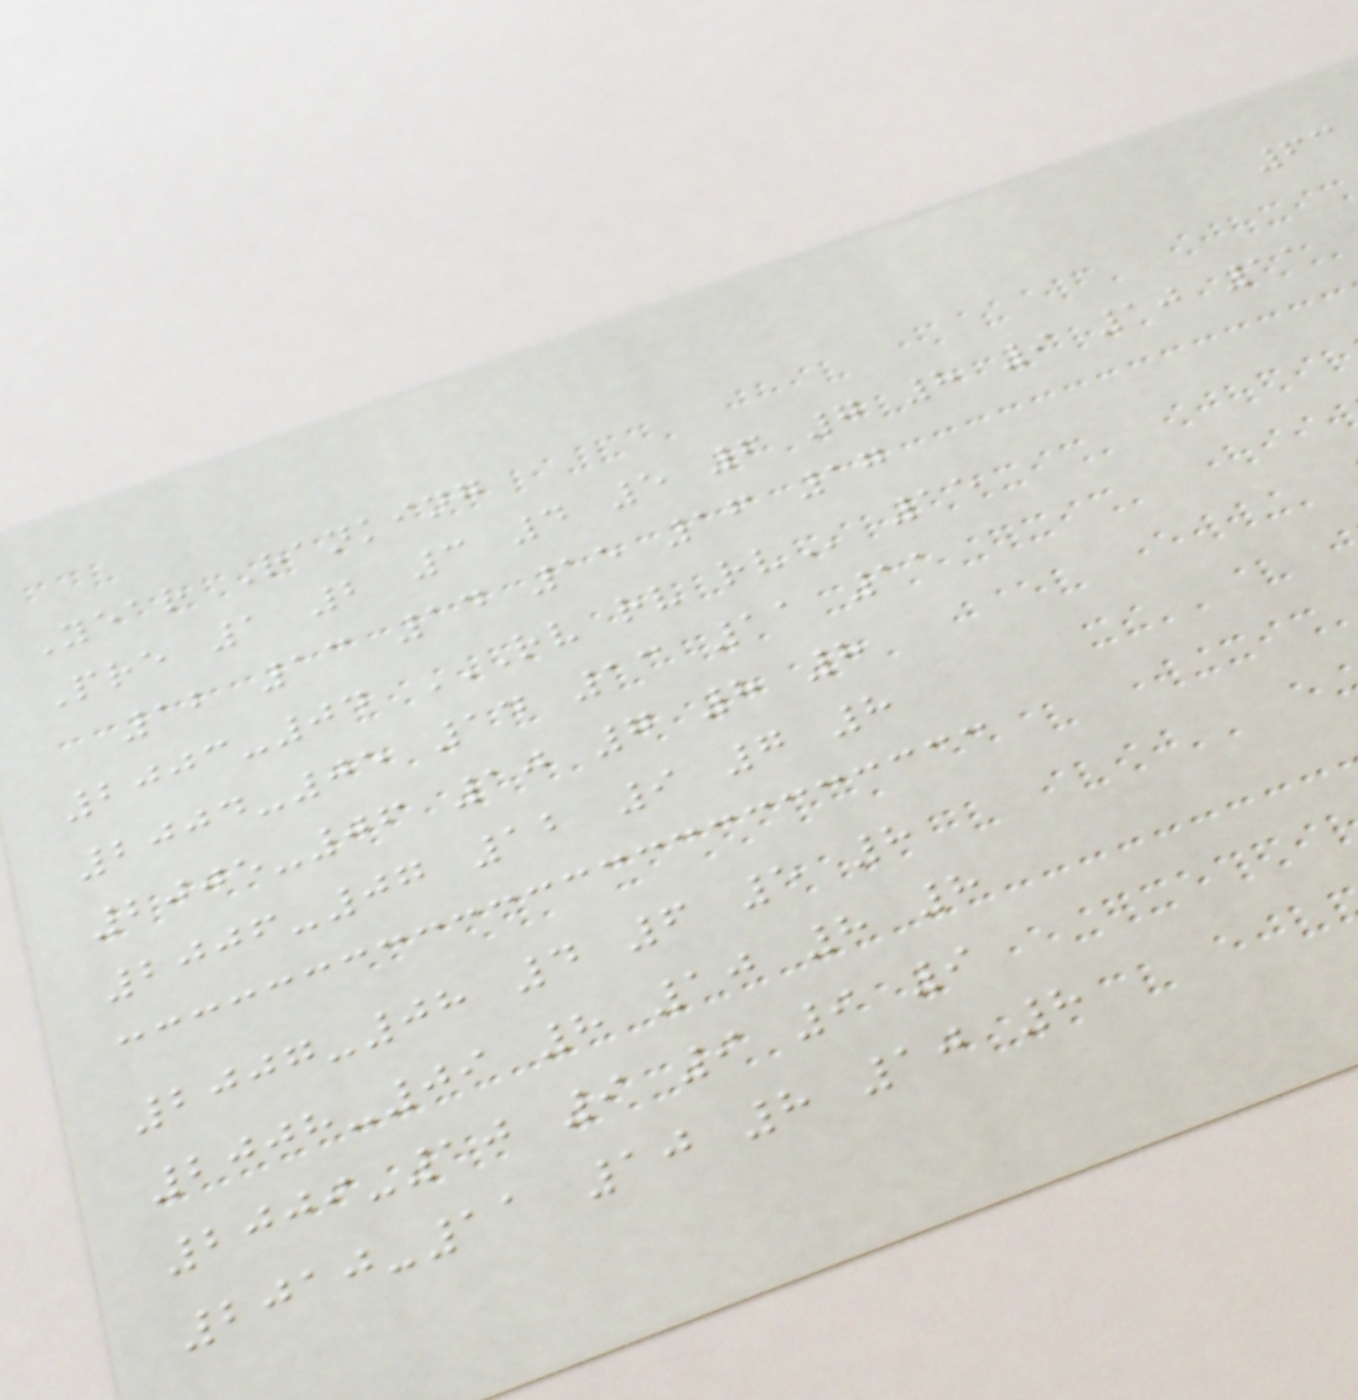63
Year Ranking
Pre 1 2 3 4 5 6 7 8 9 10 11
12 13 14 15 16 17
2003-04 RV RV RV 15
2004-05 14 13 11 11
2005-06 10 7 8 8
2006-07 12 9 7 8
2007-08 4 6 5 8
2008-09 8 10 8 8
2009-10 9 9 9 9
2010-11 10 8 10 8
